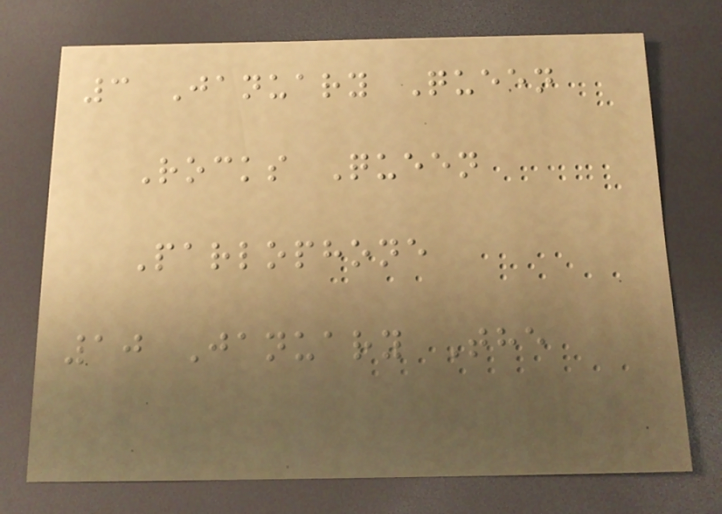3 January Queen
Rocks Queen
Parlophone
10 January The
